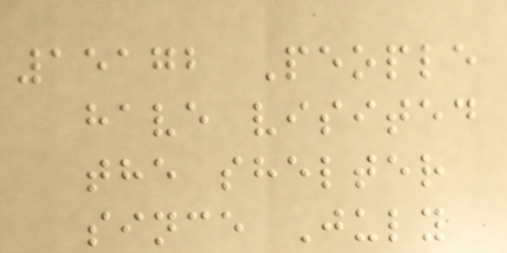15172 People
have visited
the shelter
since July
